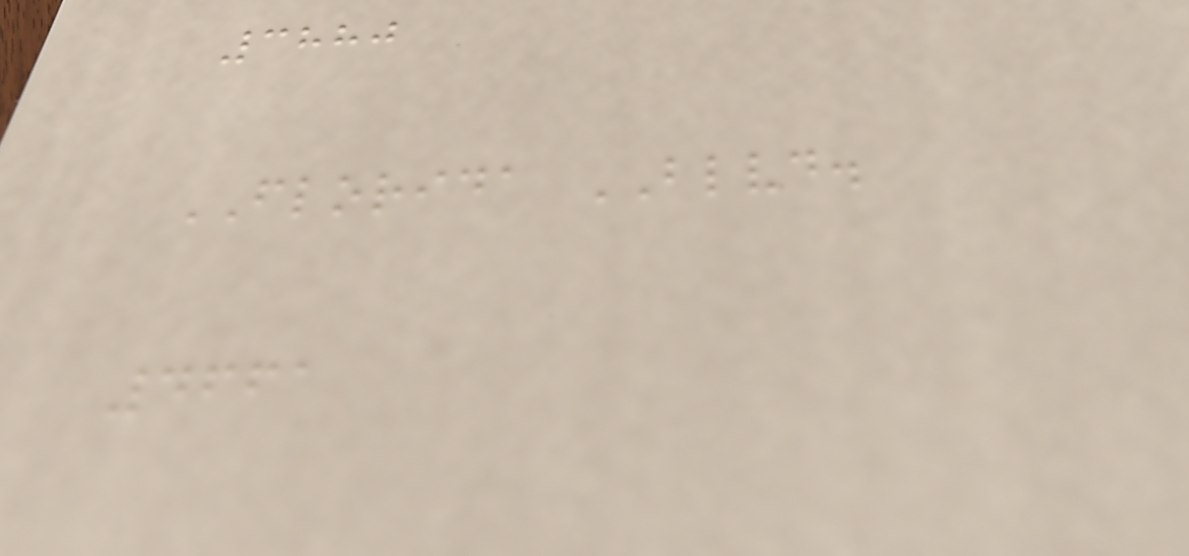3880
FLORIDA BLVD.
4661
